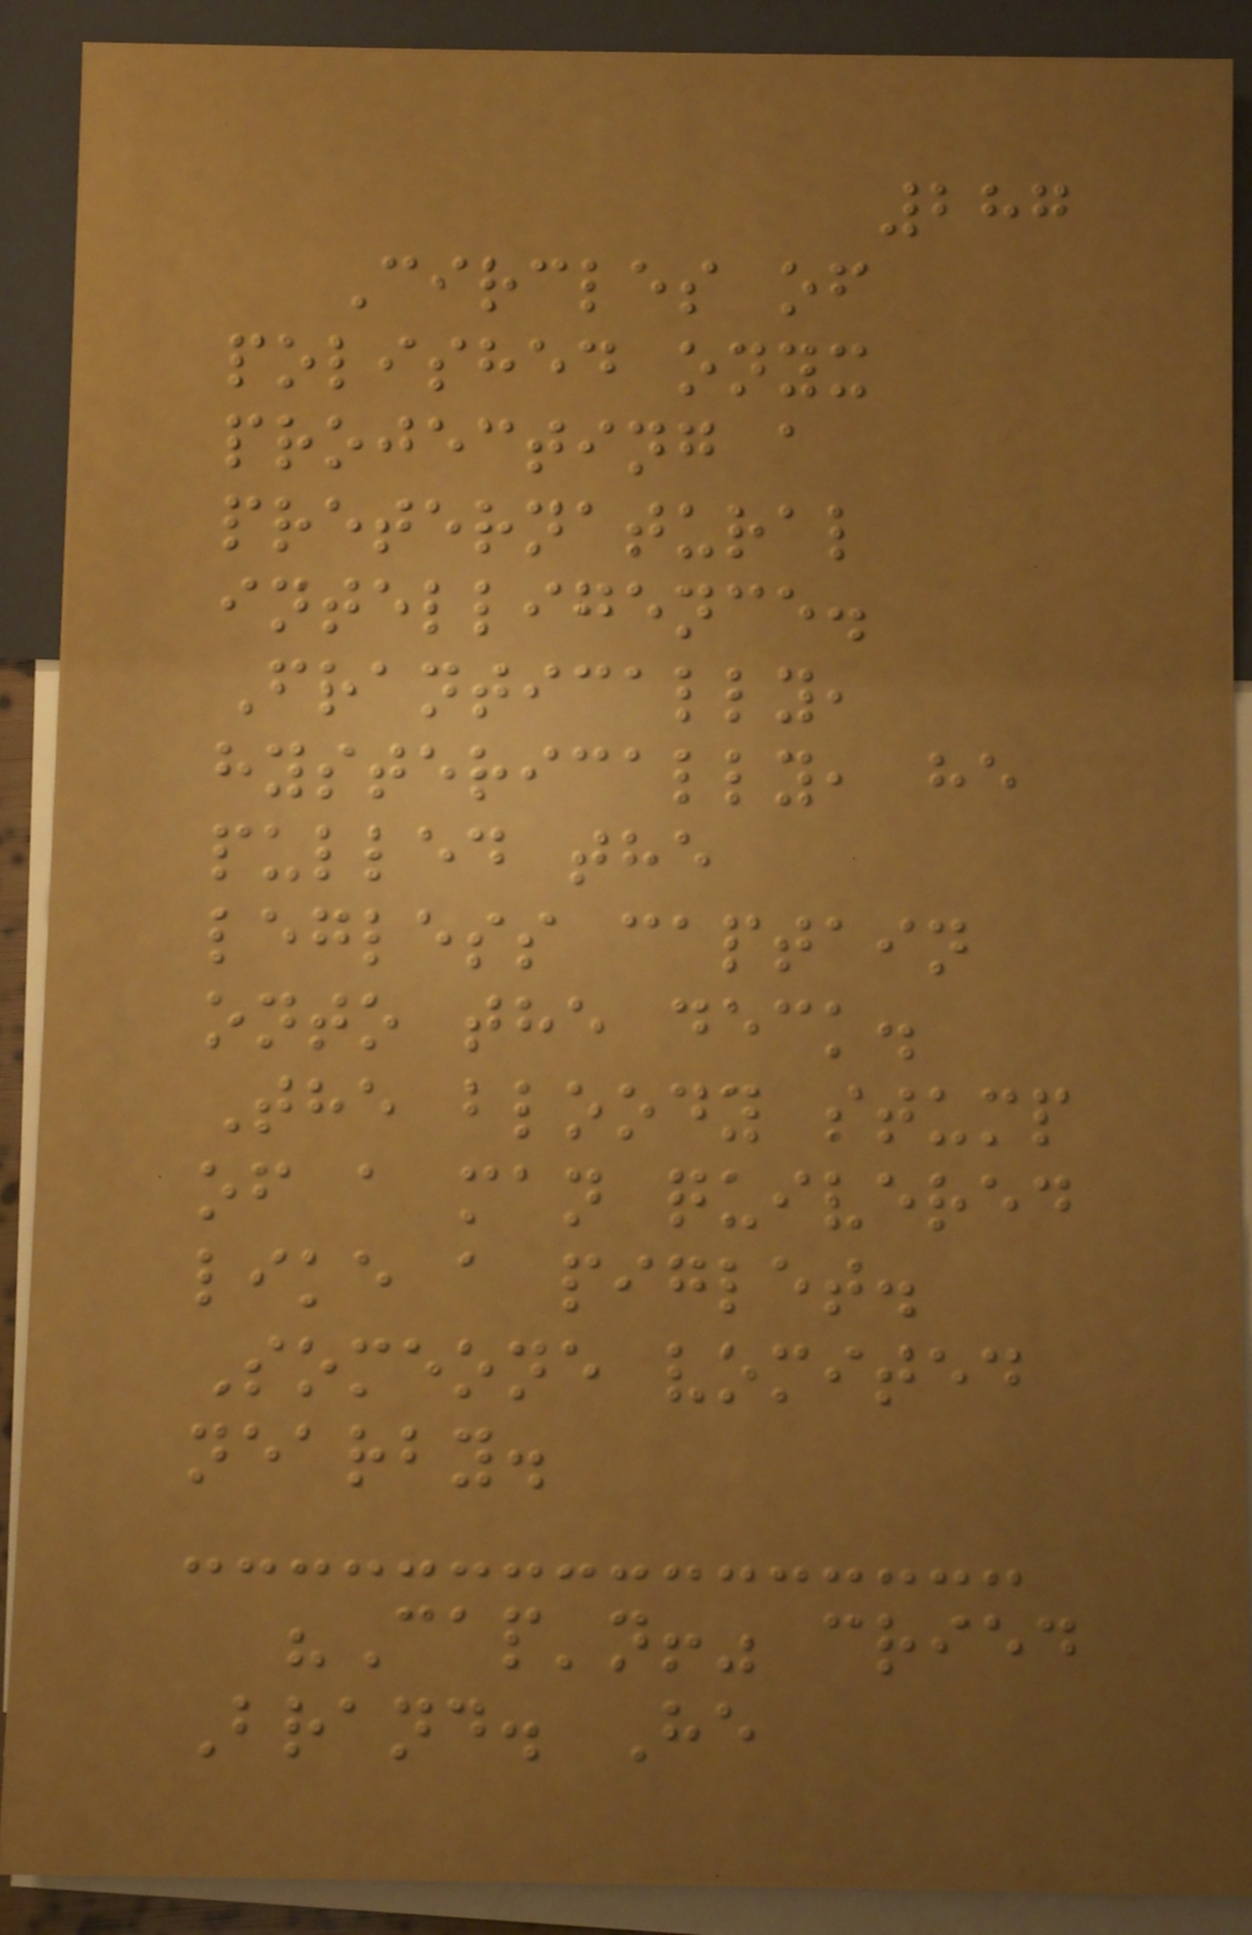287
Circles of
polished onyx
projecting a
preternatural
intelligence.
Frantically,
hysterically, he
pulled the
legless captain
onto the deck.
The bloody stump
of a man quivered
like a piglet.
Someone vomited
nearby.
"Cap'n!" cried
Brand. He
